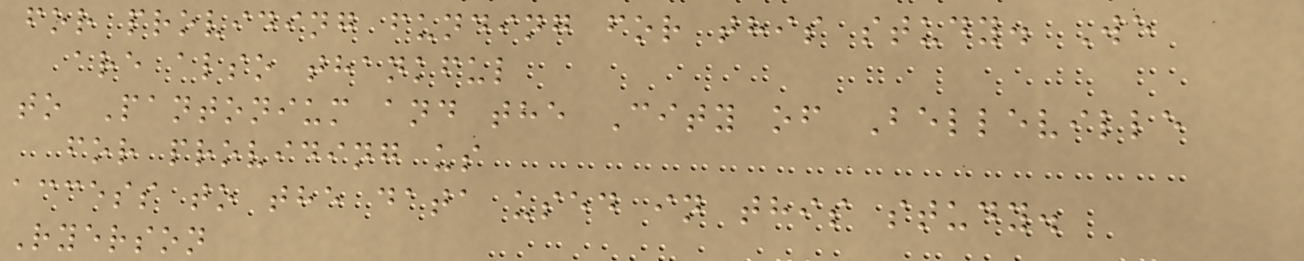for providing funding for this study. We
are also thankful
to Pantonium and the City of Belleville
for providing us
access to the data used in this study.
Ryerson
